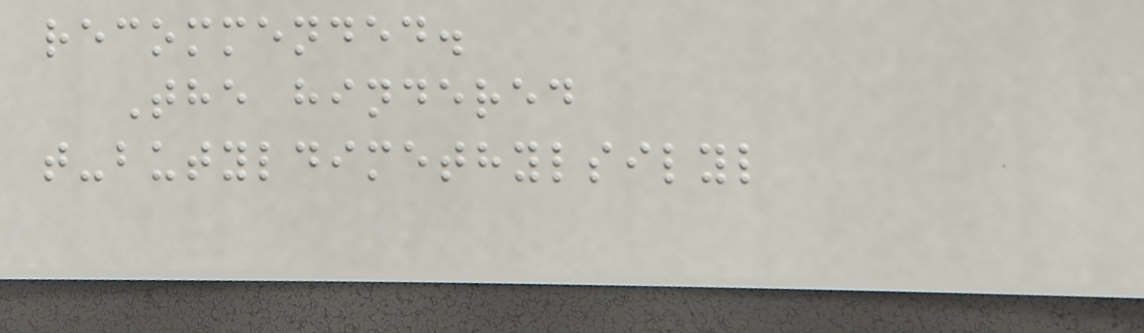recommended.
The hindered
t-butyldimethylsilyl
